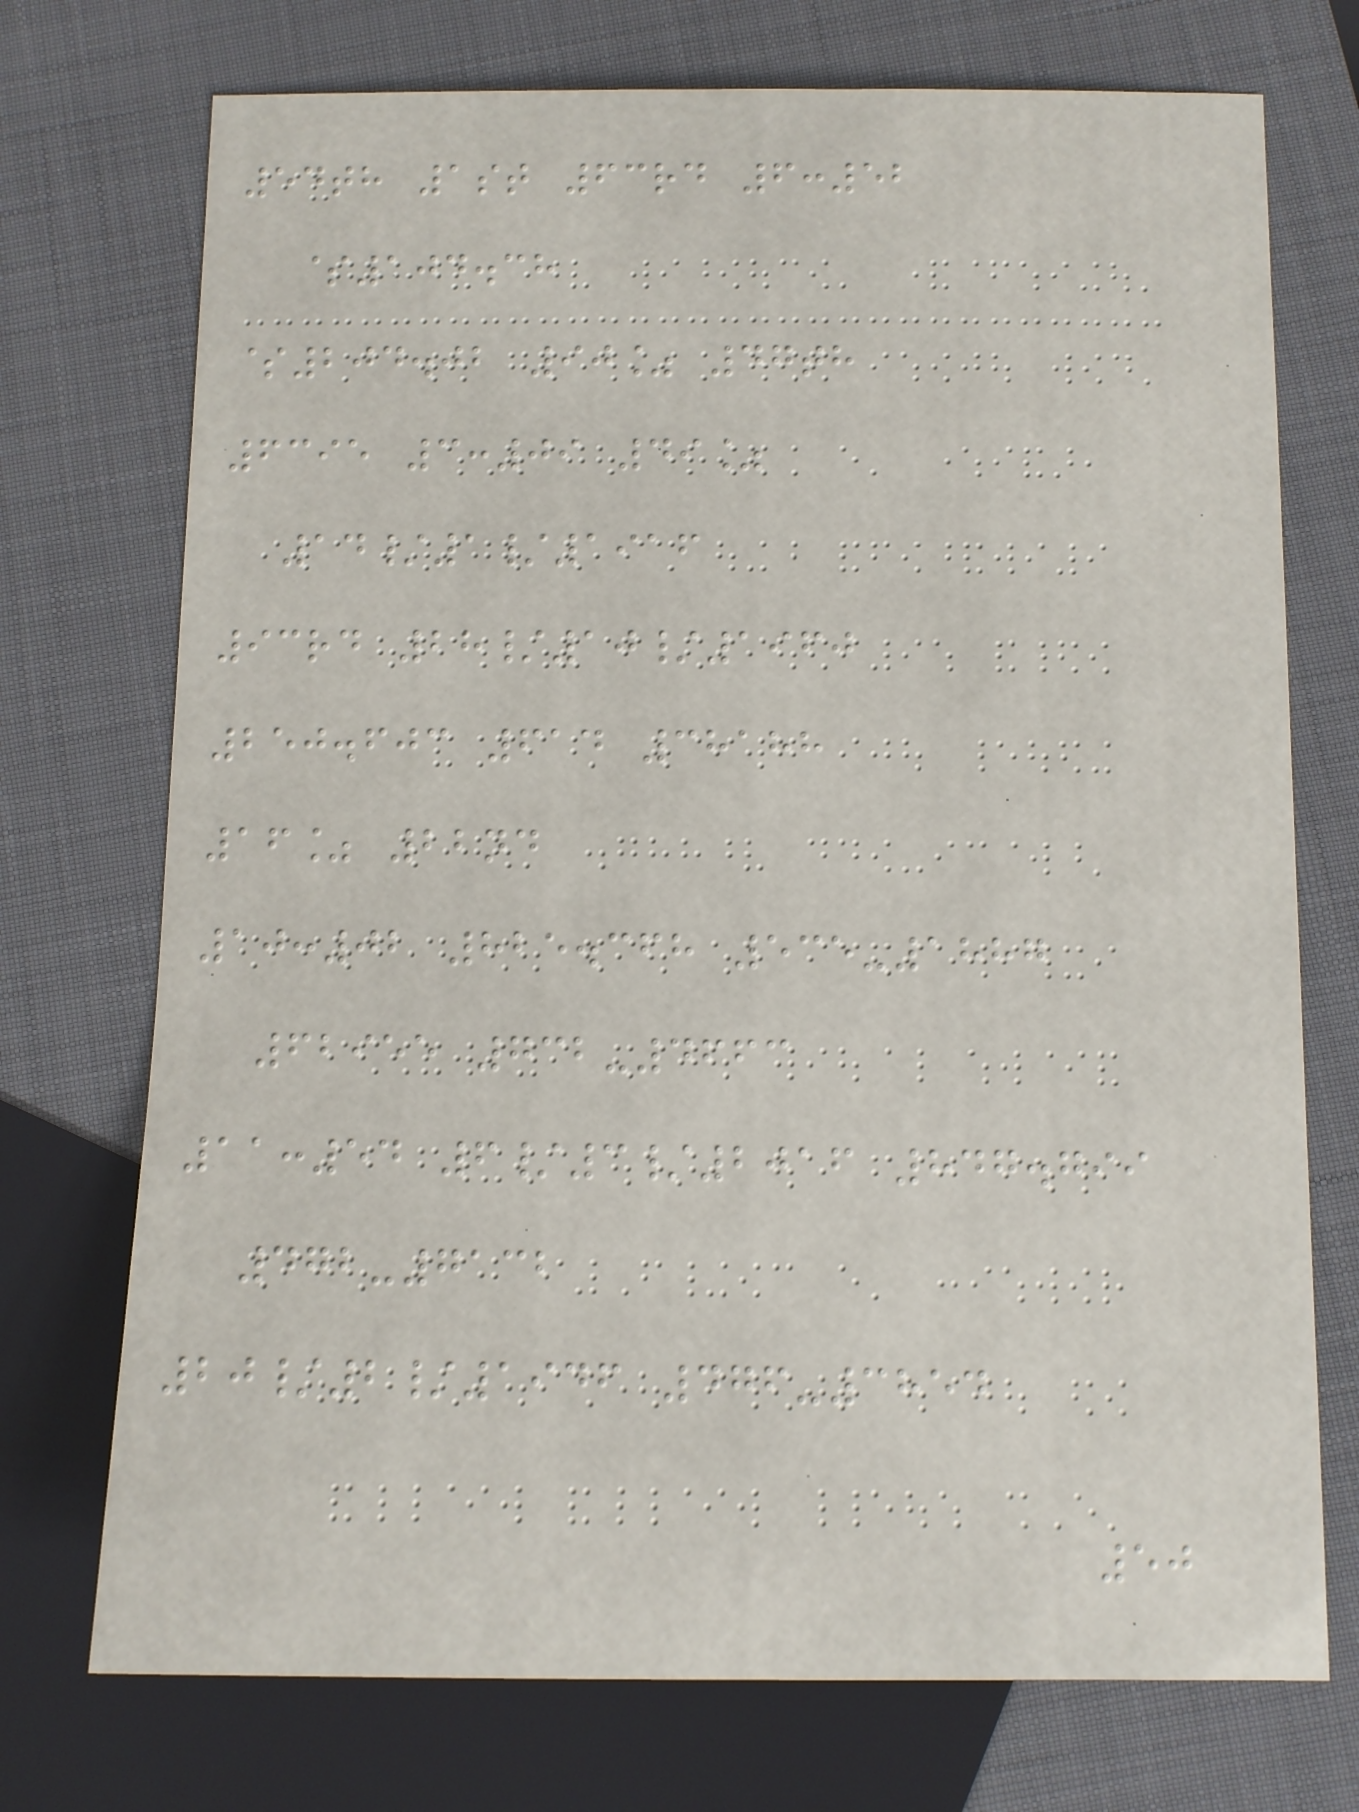54th 1st 63rd 6:52
$104.38
$204.02 90% 47th
6395 3:09 49%
14/1/1916
93rd 28/10/1960
250.603 614 38188
16% 22nd
10:02 825.368 535-1887
62955 732-4663
11:54 6/3/2016 847.799
472-7132
20/2/1946 476-3854
50
